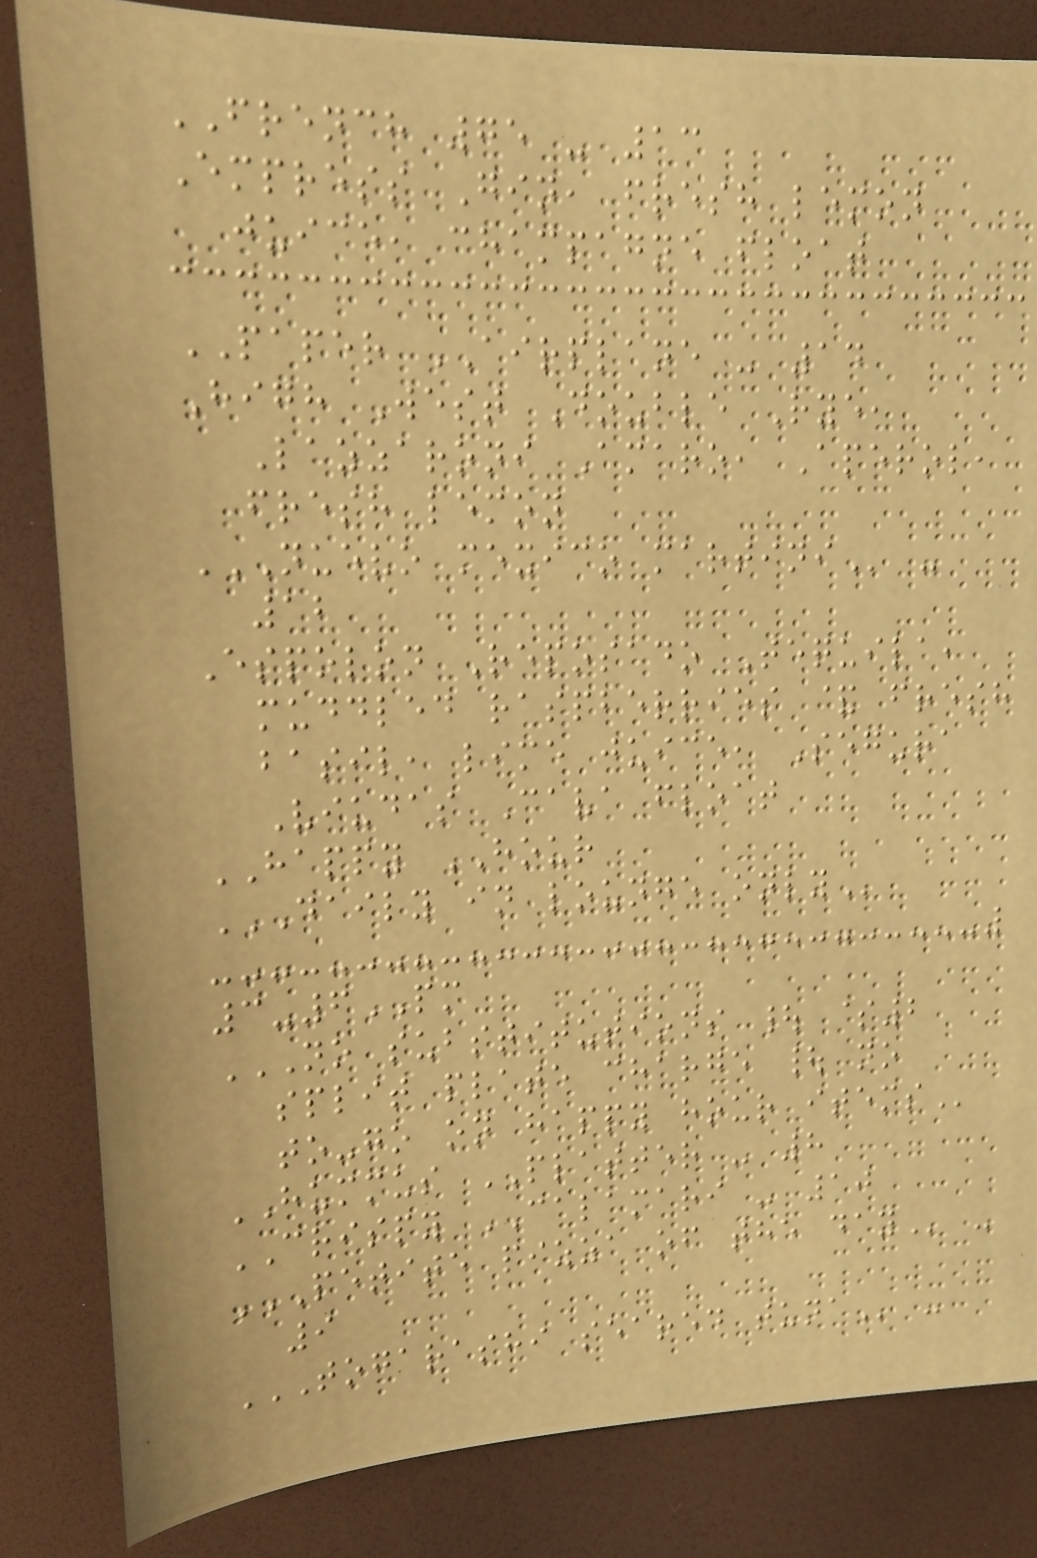FRENCH 75 - 13
Empress Gin, fresh lemon
juice, champagne float
PAPER AIRPLANE - 14
High West Double Rye,
Lazzaroni Amaro, Aperol,
fresh lemon
NUEVO MEXICO MARTINI -
12
Espolon Reposado Tequila,
muddled raspberries & fresh
basil, lime juice, Segura
Viudas Cava float
HAPPY HOUR
DAILY IN LOUNGE ONLY
3-6PM
NO SUBSTITUTIONS | $2
SPLIT PLATE CHARGE | NO
TO-GO ON HAPPY HOUR ITEMS
HUMMUS PLATTER - 8
CRISPY CALAMARI - 10
PETITE PIZZA OF THE DAY -
9
TOGARASHI SEARED TUNA -
